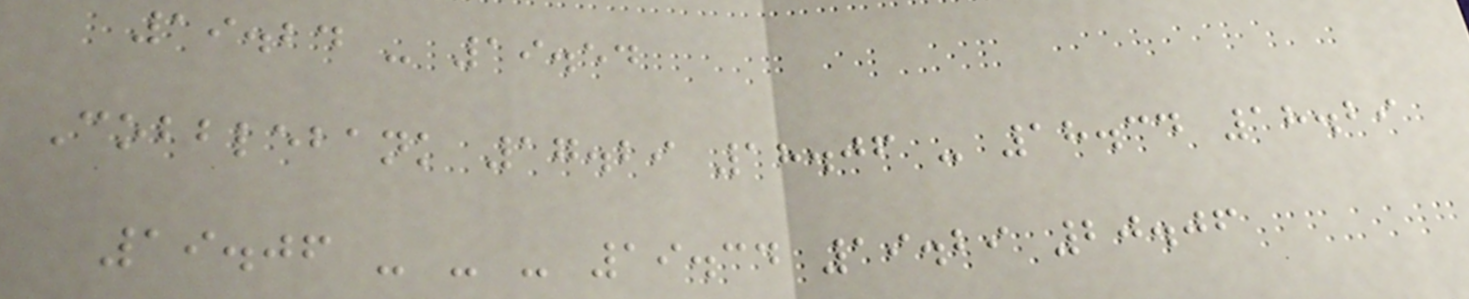19.24 - 19.54
Cobblebank 17.29 18.06 - 18.34 18.29
19.06 - - - 19.34 19.29 20.06
